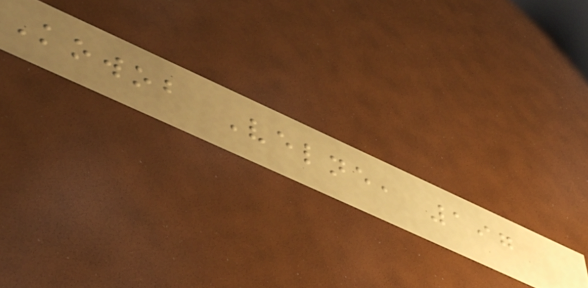Kowob Velne, 197
